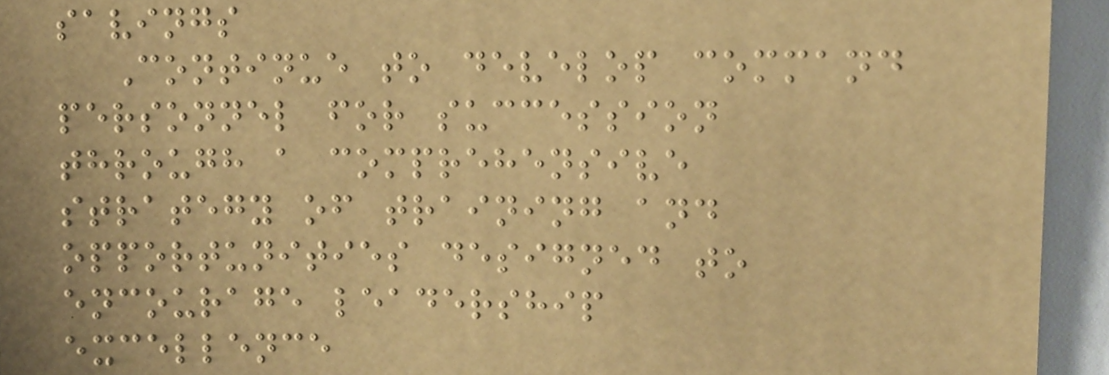savings
Continue to develop command
personnel for succession
through a comprehensive
strategy of training and
opportunities designed to
encourage leadership
excellence
